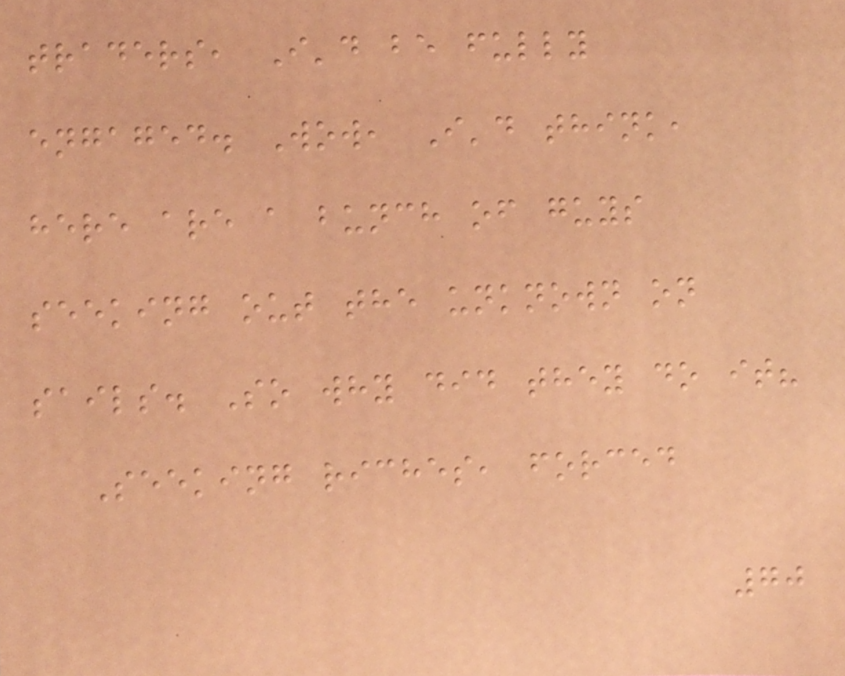traders, I'd be fully
engaged. Wow, I'd think,
here are a bunch of guys
seeking out the unknown on
sails. So why did they do it?
Seeking riches, forced
70
